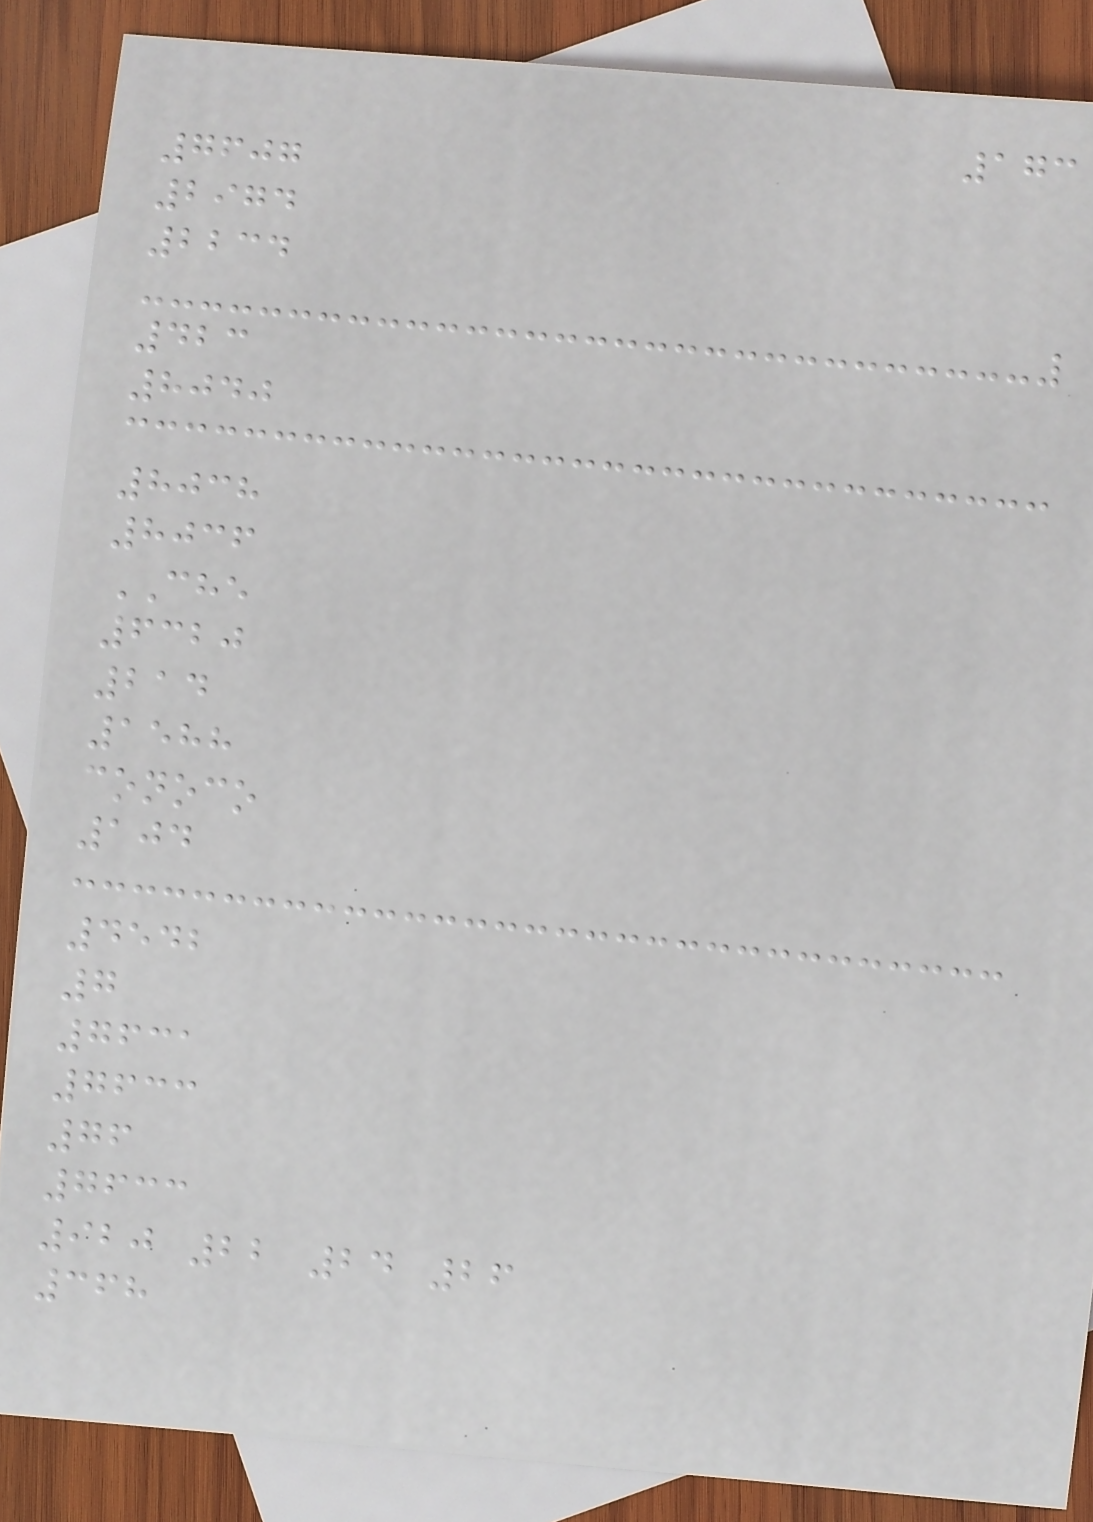173
7607
2974
2234
423
8040
8038
8036
CHE
6320
214
1588
conoco
104
4542
7
7631
7633
76
7633
920 22 24 26
368
